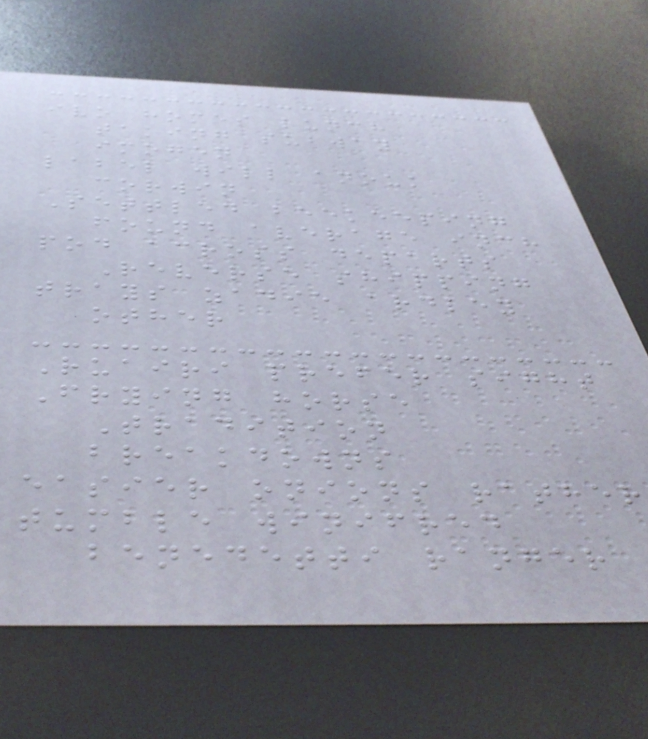ivo homes lunch
taking subway
imogen
label will anouk
corwin
Settled beekeeping
found average inch
pod across departs
Reverse shipping
trays zadie ardley
other
Ruairi prefer sight
Frying horse
Tradition
breakdowns
easier onions rather
tumble winifred
benedetti ranger
